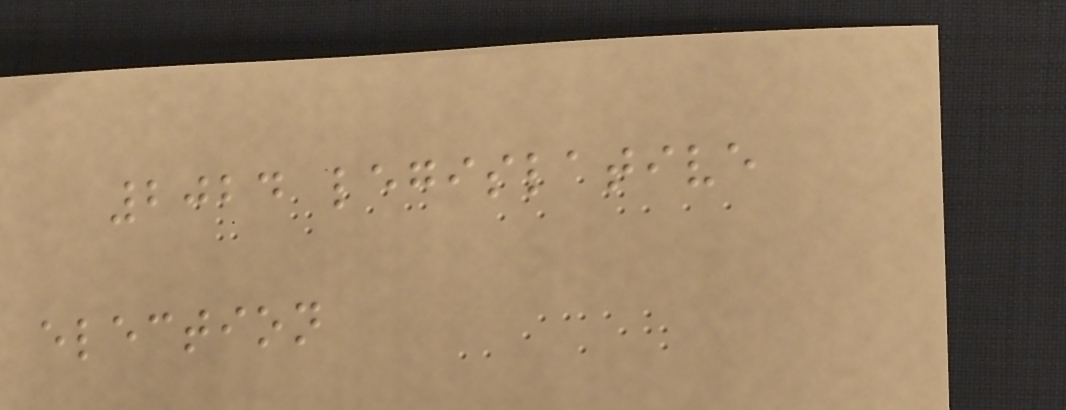2024 legislative
election
